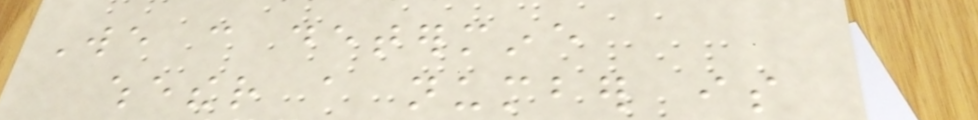We can determine
whether a number is
